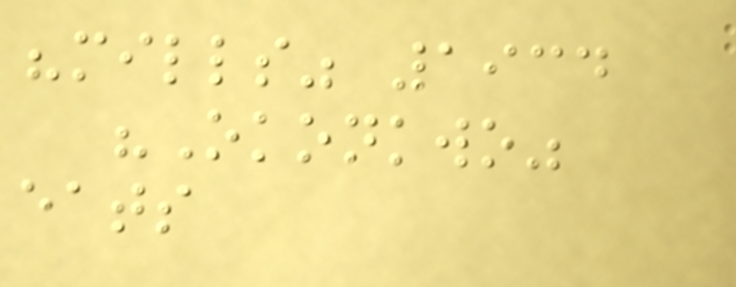"mills" 1934
"Okonkwo"
eats
